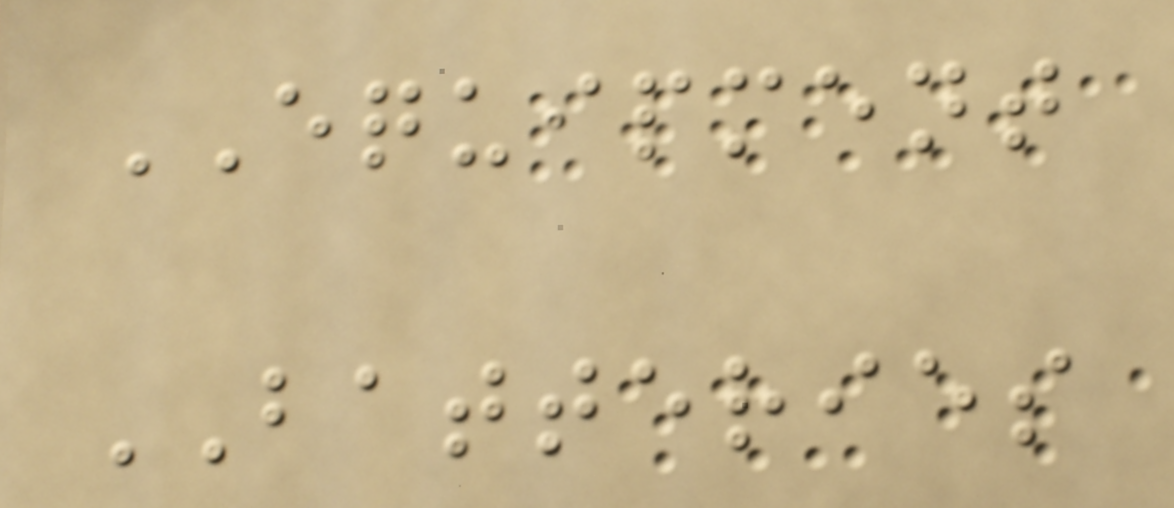EQUIPMENT
BATTERIES
